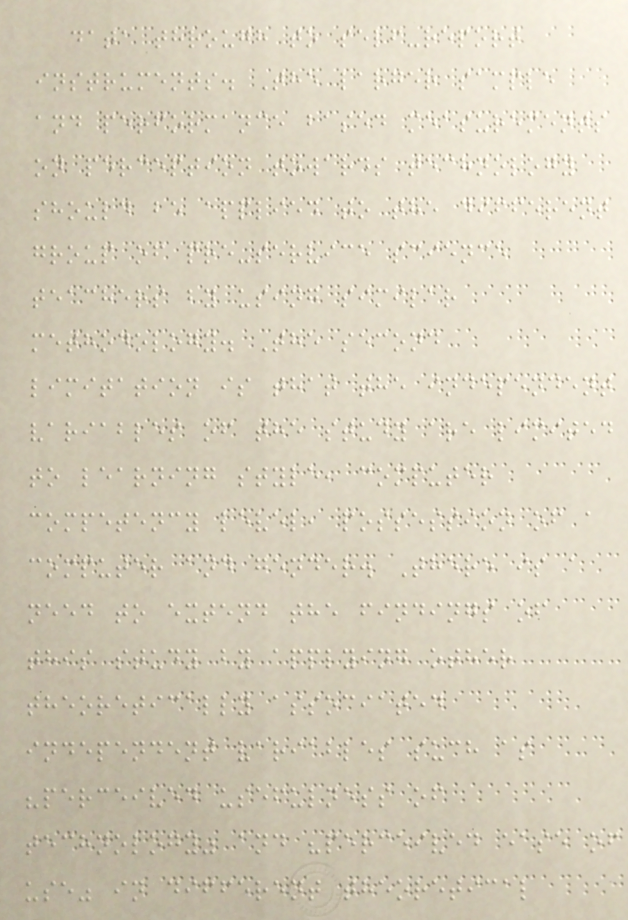data through to self-report
instruments. The larger sample
and performance based measurements
on perception towards technology
should be applied to the different
group of pre-service science
teachers by using similar
methodology. The second
limitation is that the independent
variables of the study are limited
to learning style, computer
competency level, possession of a
computer and gender. There is a
need to extend the findings of
this study by applying other
theoretically associated
independent variables such as
"perceived usefulness of
technology" and "perceived ease of
use" in different theoretical
